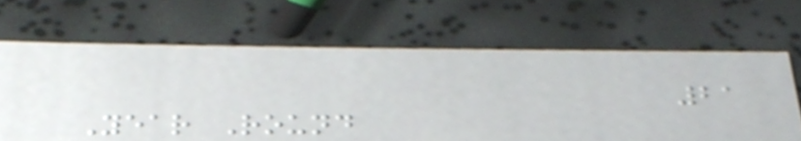21
Year Round
